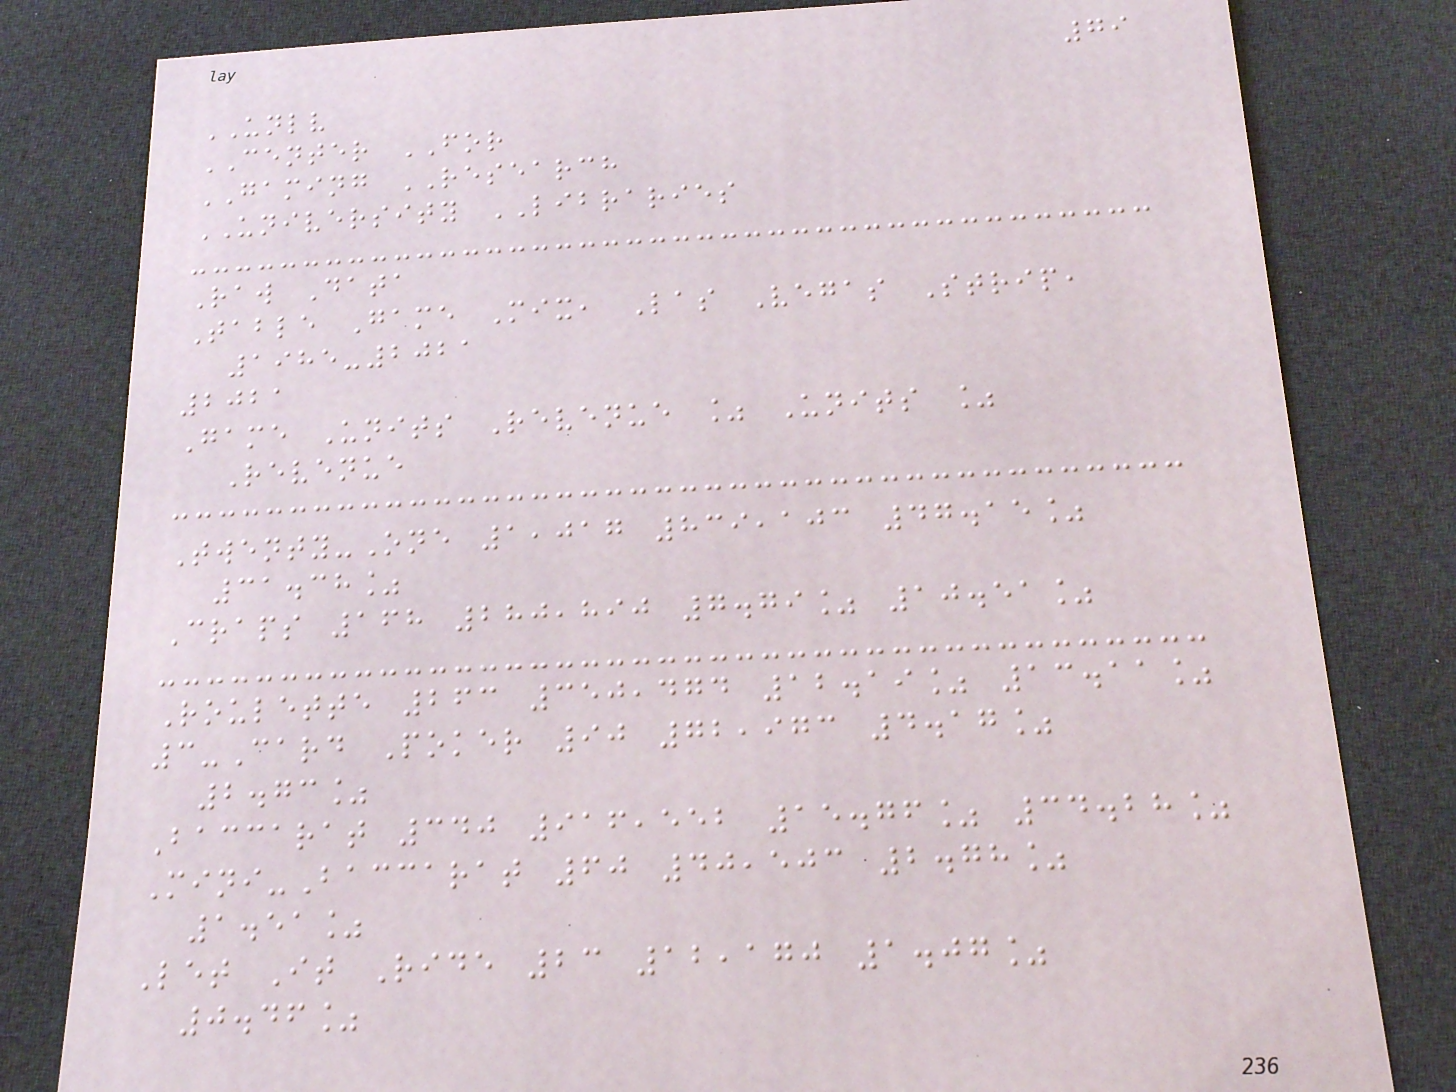79
UNLV
CENTER FOR
GAMING RESEARCH
UNIVERSITY LIBRARIES
Raw Data
Table Game Mix, Las Vegas Strip,
1985-2021
2021
Game Units Revenue % Units %
Revenue
Twenty-One 1,017 839,103 47.15%
31.38%
Craps 168 280,890 7.79% 10.51%
Roulette 263 350,474 12.19% 13.11%
3-Card Poker 90 72,973 4.17%
2.73%
Baccarat 340 916,552 15.76% 34.28%
Mini-Baccarat 60 40,503 2.78%
1.51%
Let It Ride 23 12,170 1.07%
0.46%
